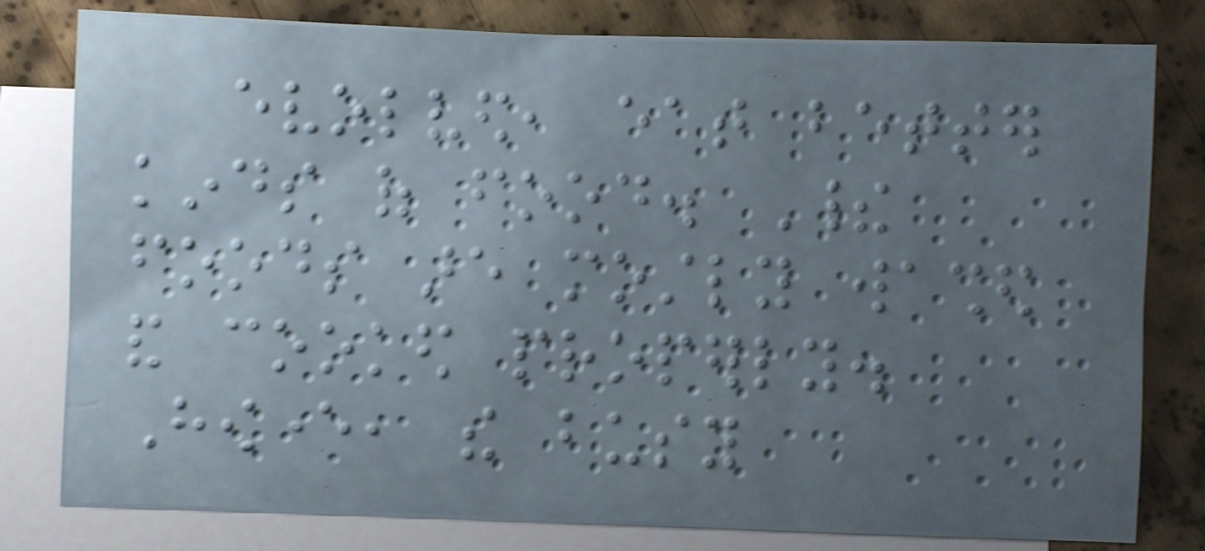evolved, eat better
kinds of food. Their
foods are mostly washed
and cooked properly.
However, the busy
